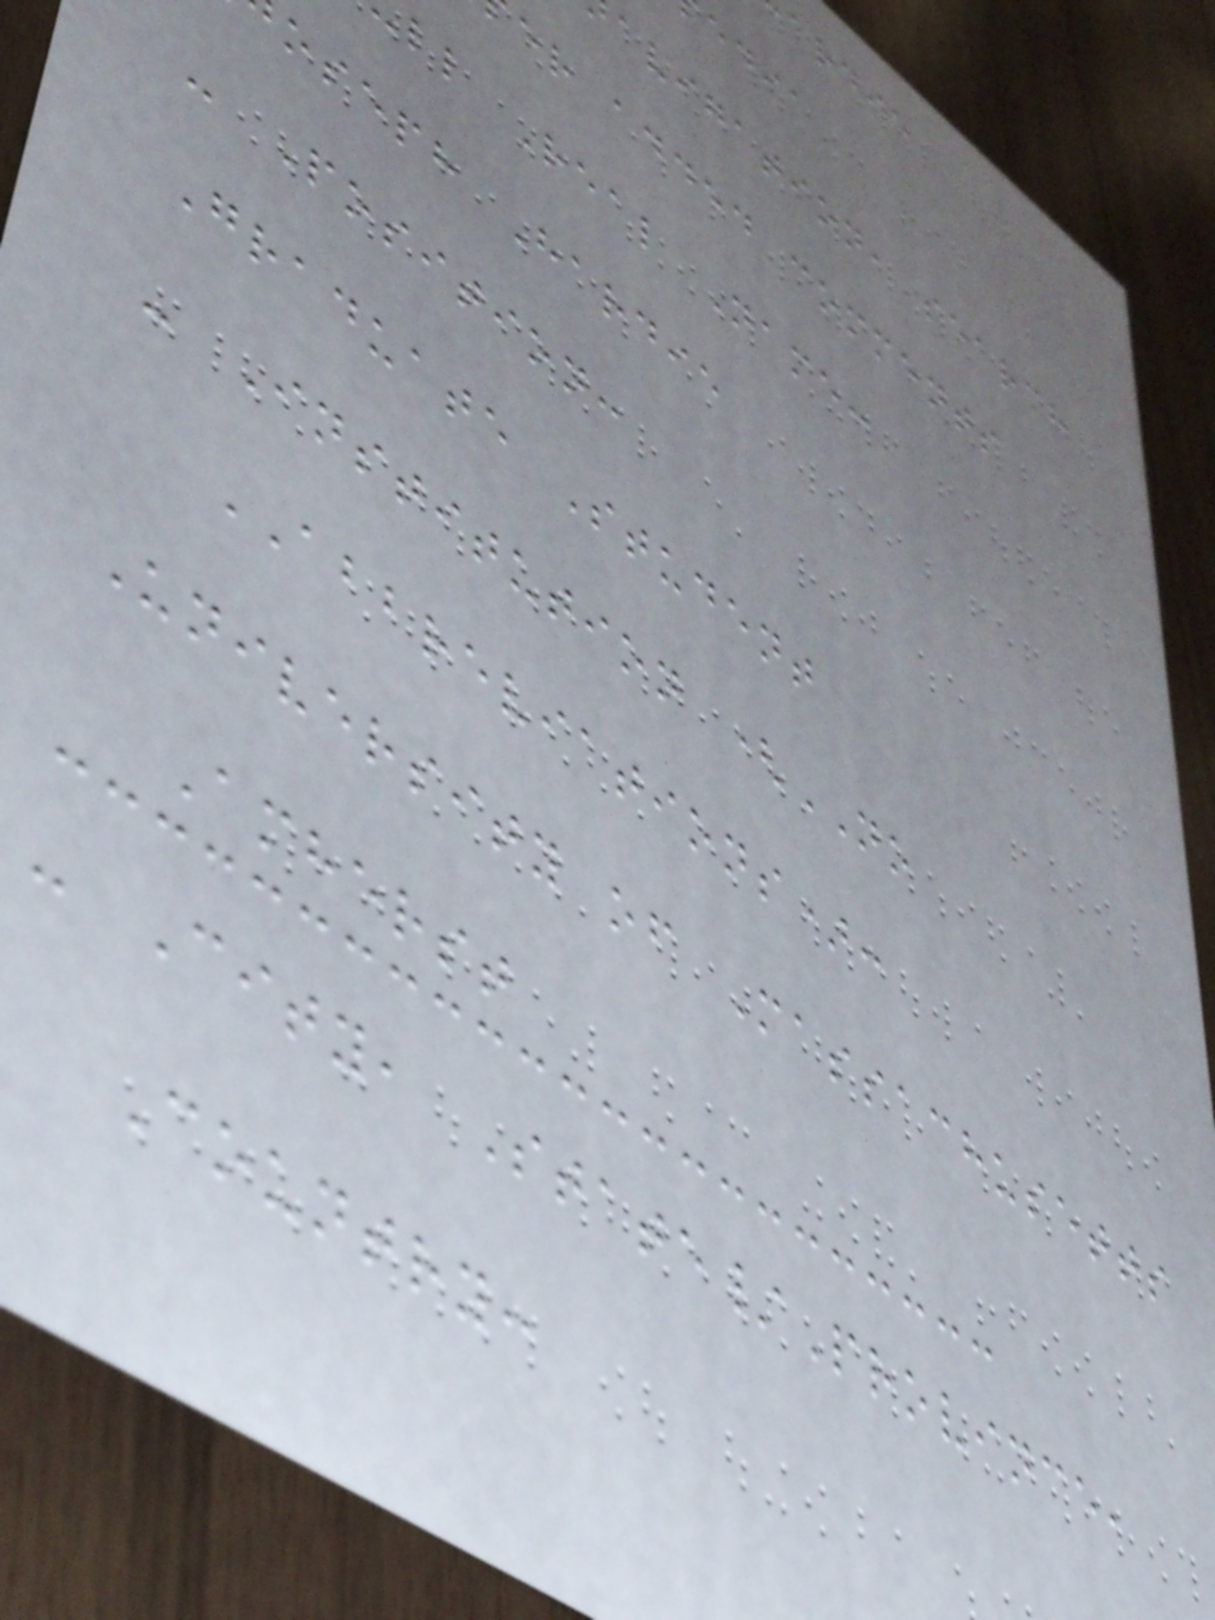avigation, search
er added comments
ll Real Name:
oseph Hardie
- Position:
Graduate Student
- Institution (NO
ABBREVIATIONS):
University of Massachusetts
Amherst
- City, State/Province,
Country:
